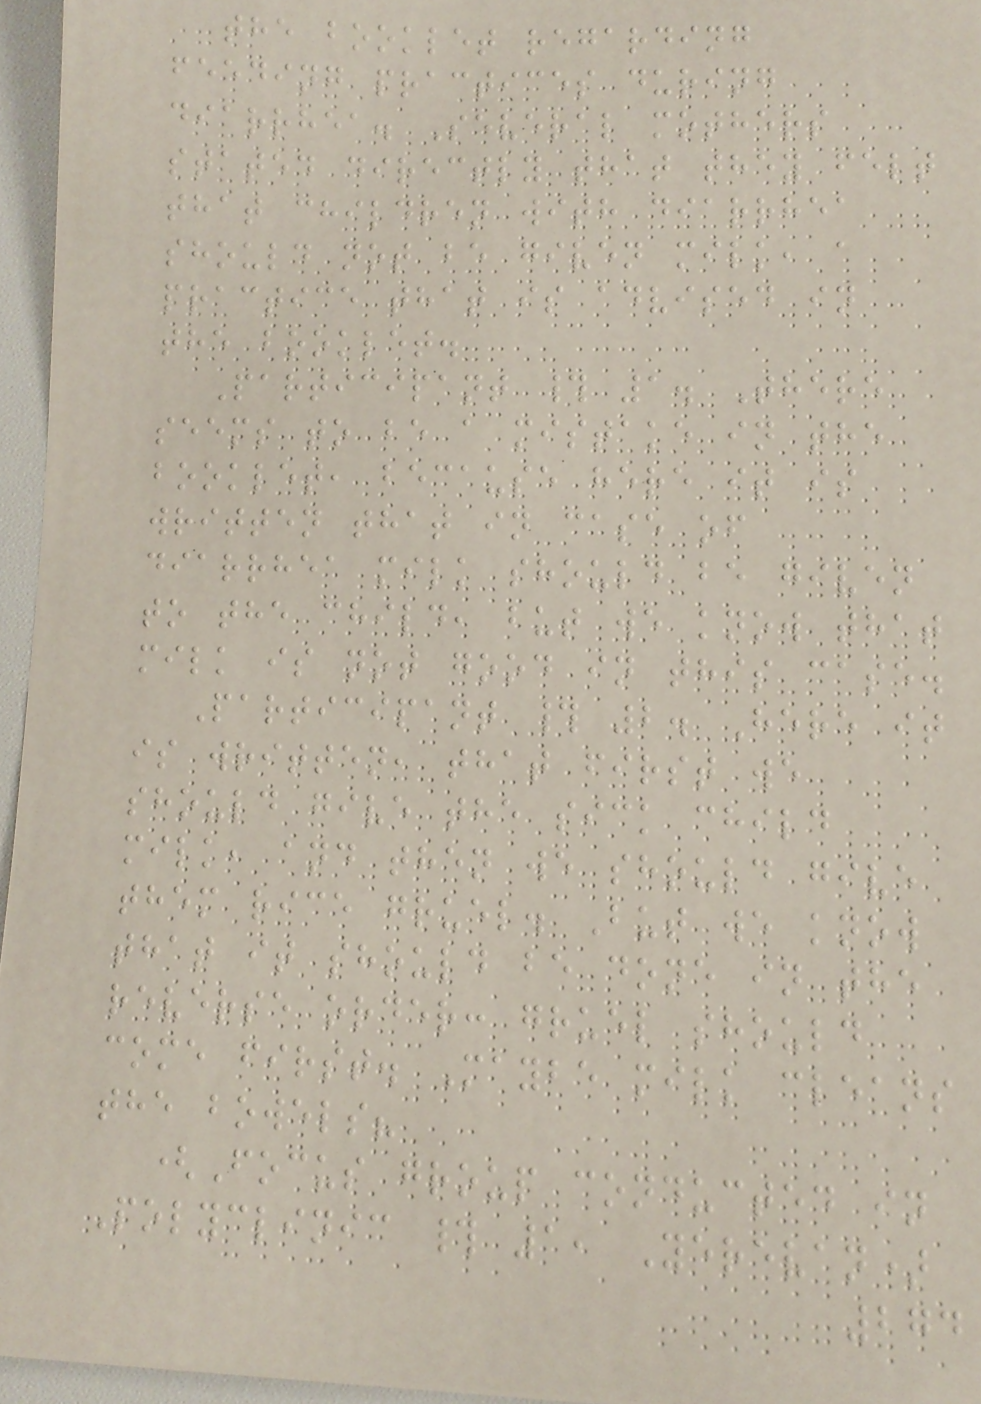the booklet regarding
feeding practices during
diarrhea. Several mothers
stated directly that they felt
that children with diarrhea
should not be given milk, a
practice that is advised in
the booklet.
Participant # 1. There
seems to be a mistake in the
booklet, because here it is
written that in case of
diarrhea milk should be given
to the child, but we know that
milk is not good in this case.
Participant # 2. Here it
is written, that first we
should give the sick child
milk, and then we should give
them rice gruel. But we know
that it should be done in the
reverse order: gruel should
come first. Maybe milk cleans
the bowels?
(Focus group conducted in
Polyclinic # 1, Yerevan)
274
